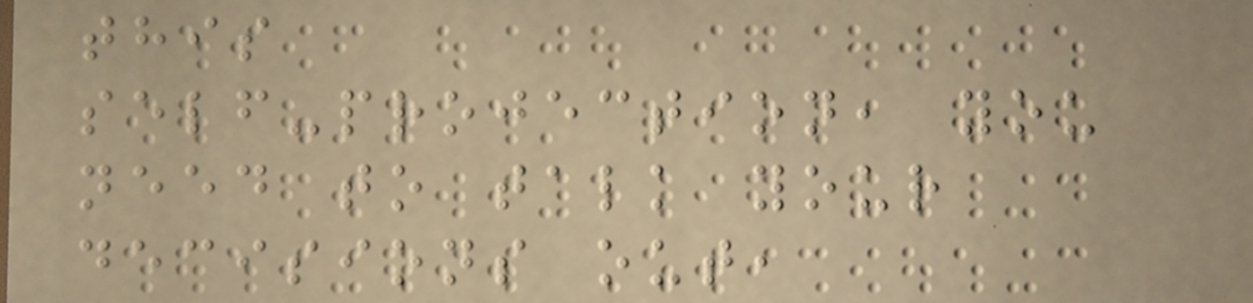this
self-projection, you
need to talk your
decisions out,
